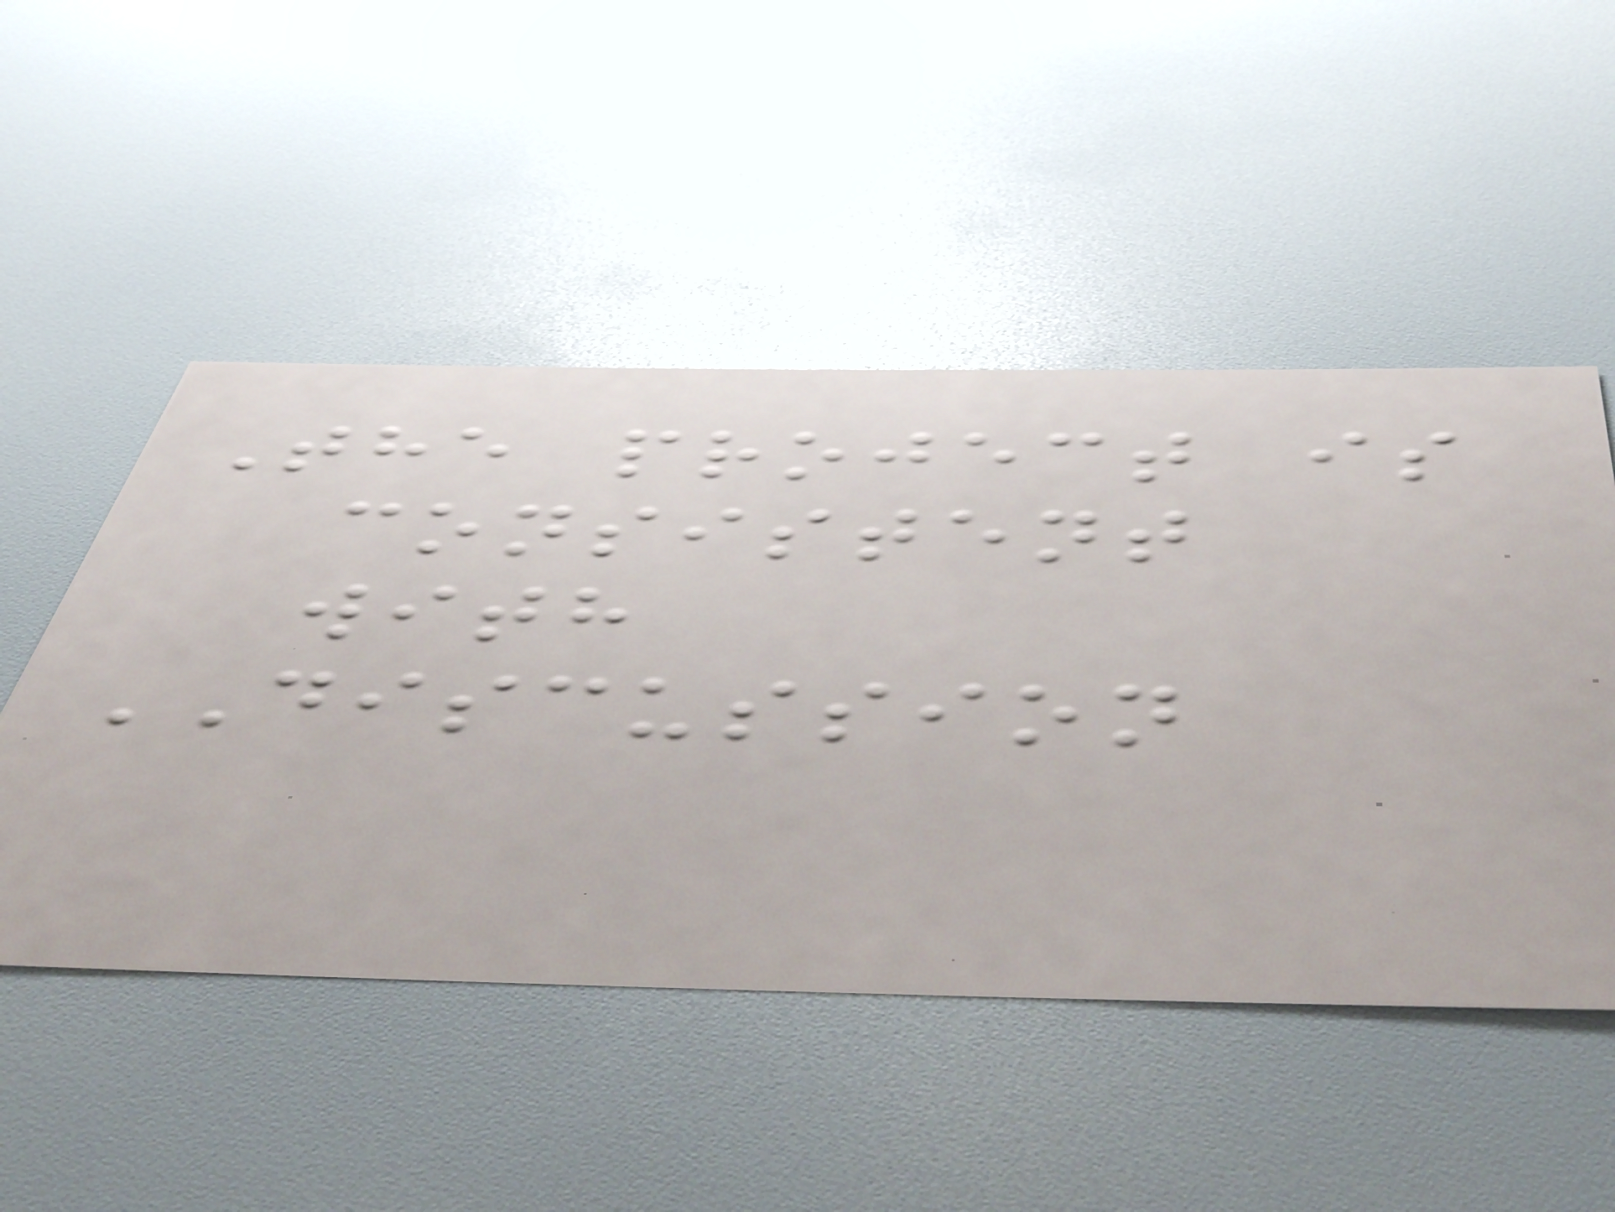The project is
consistent
with
DISCUSSION
